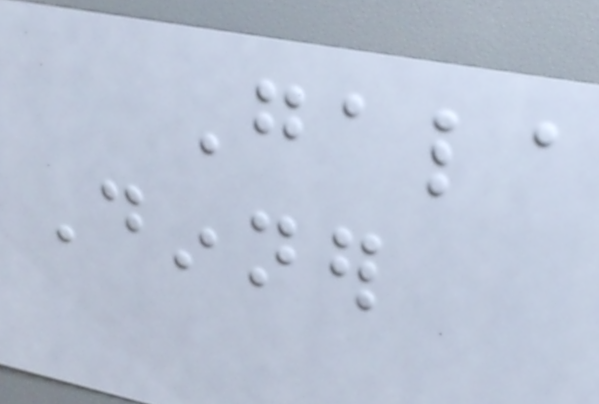Gala
Dinner
